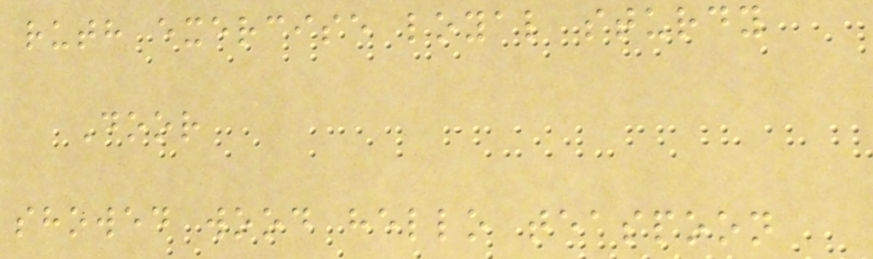ruth exercise loyal sturdy
Door
showed wood hello teaspoon
